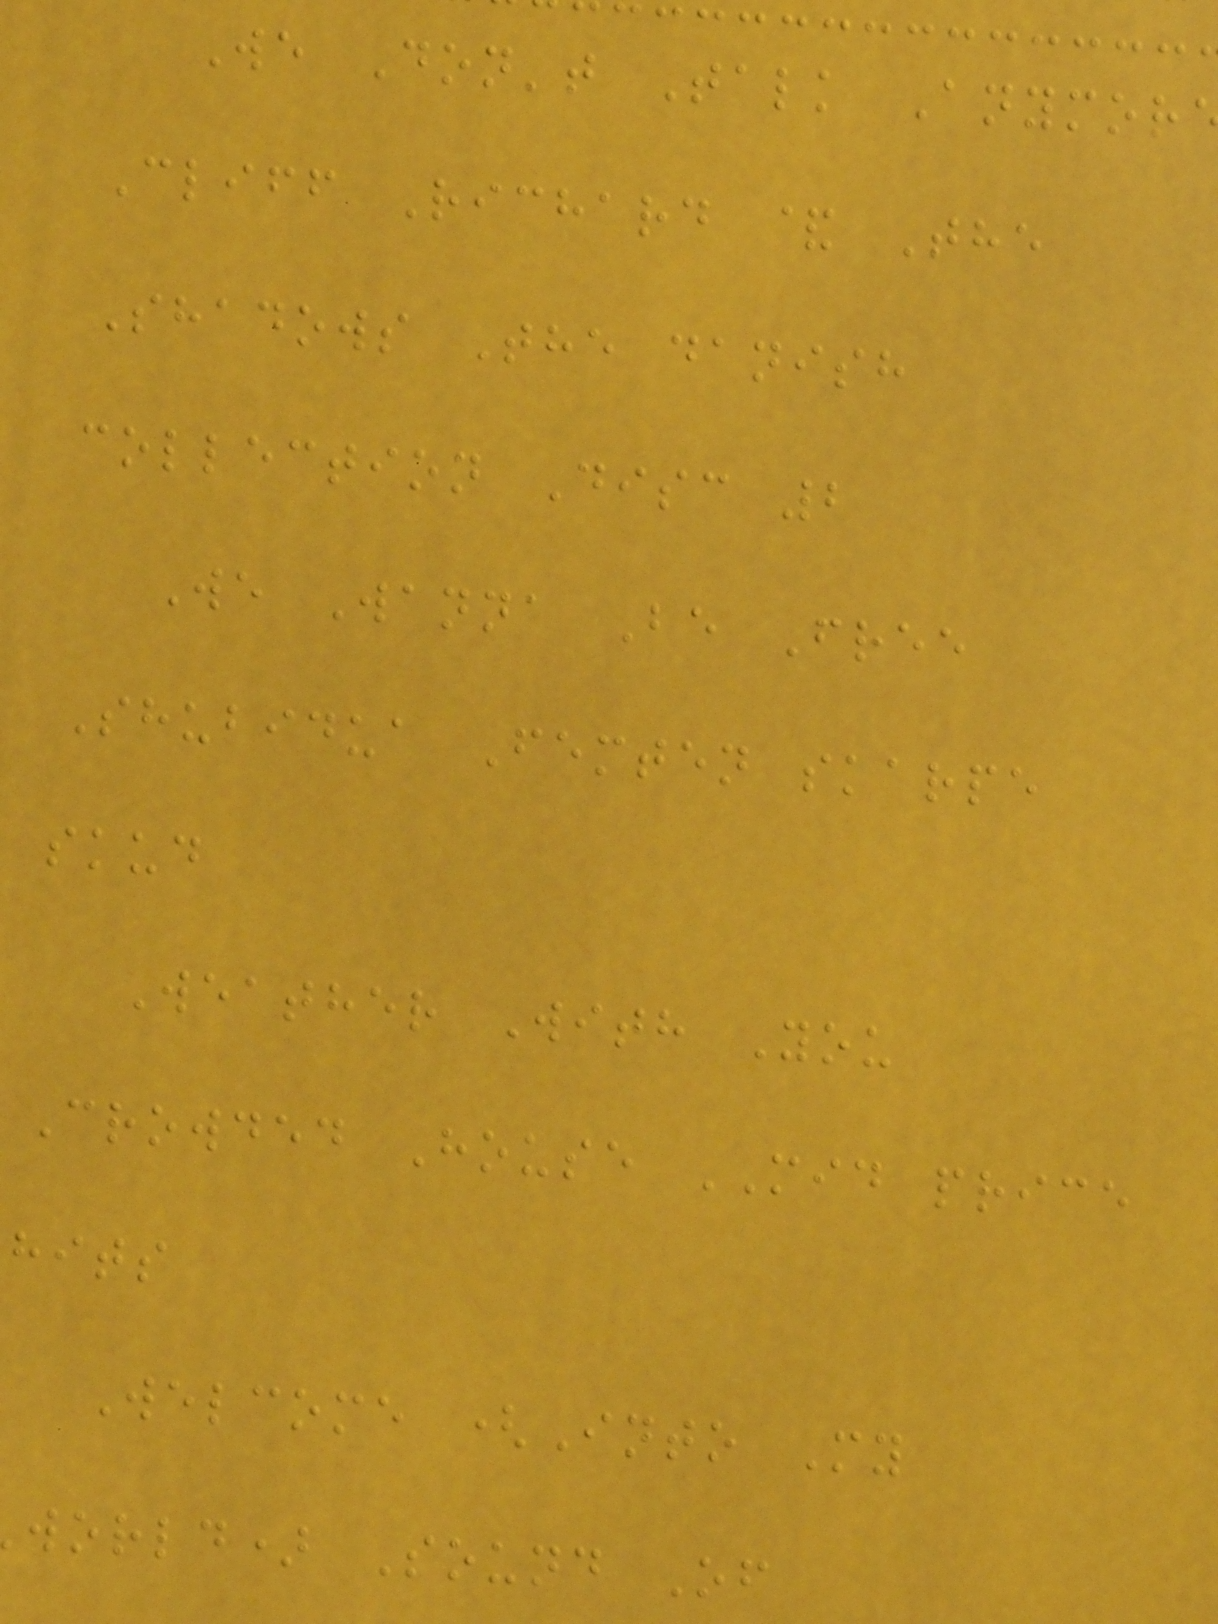We Don't Talk Anymor
Cliff Richard & The
Shadows The danish
collection Disc 2
We Wanna Be Free
Shubidua Femten skarpe
skud
Weather With You
Crowded House MID price
hits
Welcome (Into My
world) Sound Of
